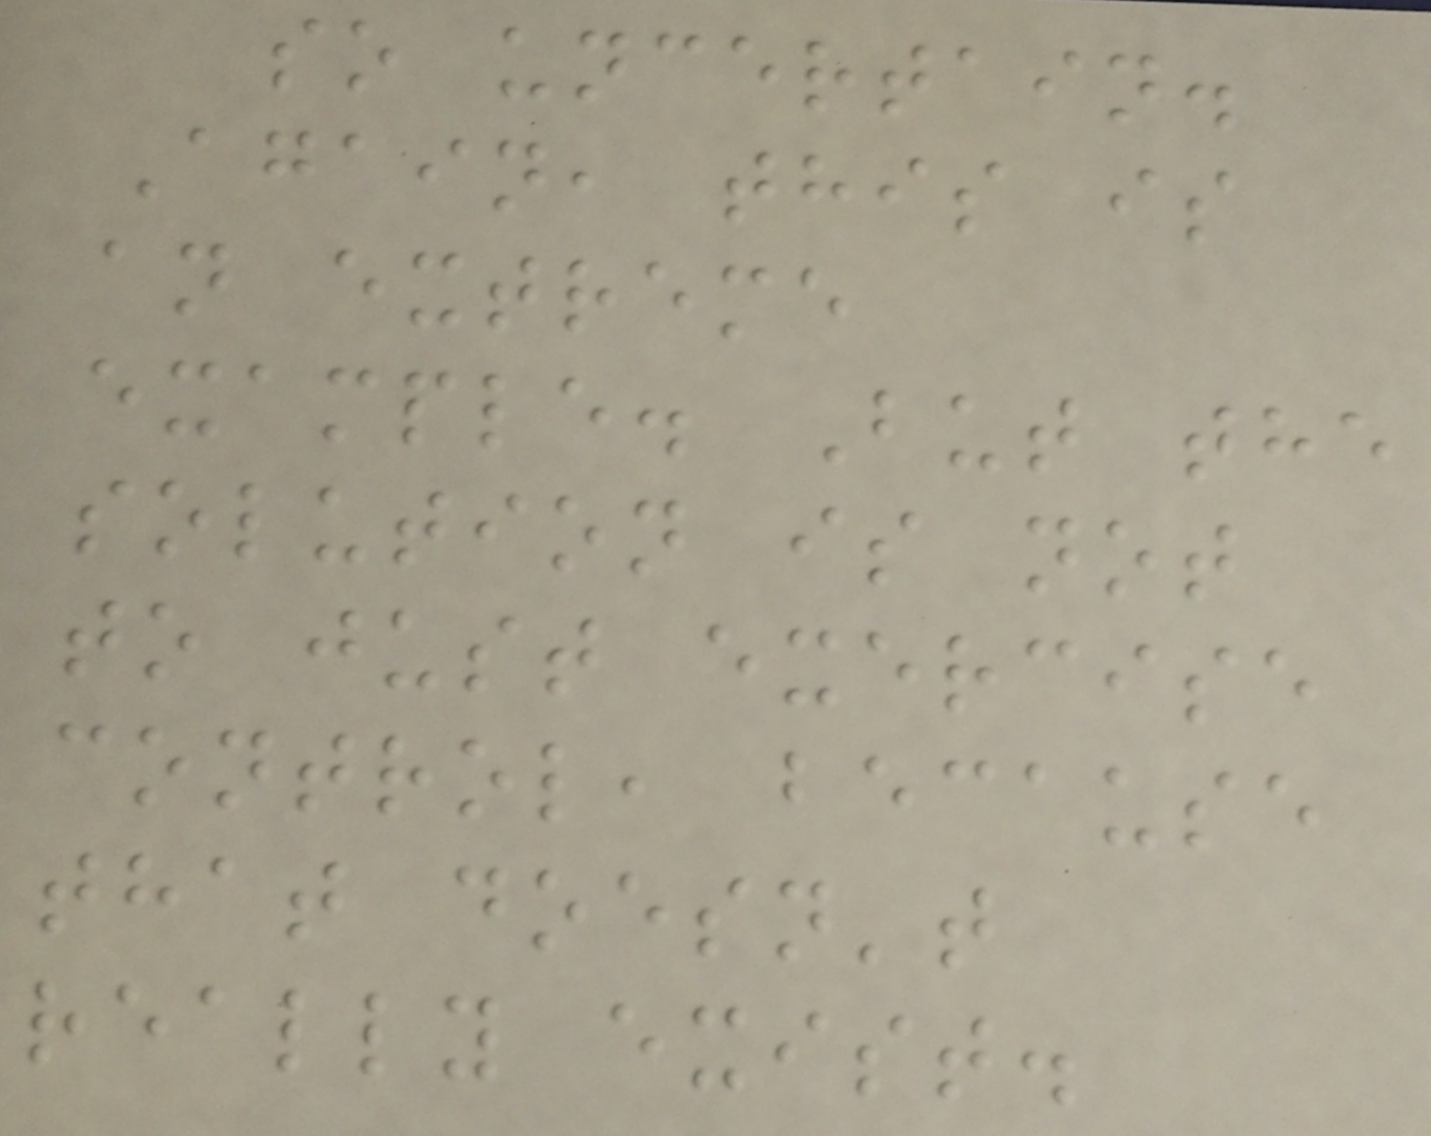so uncertain.
Again, this is
an extreme
example. But the
solution is not
to just exercise
control, because
that doesn't
really exist.
